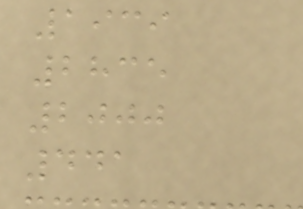1939
2835
2000
441
